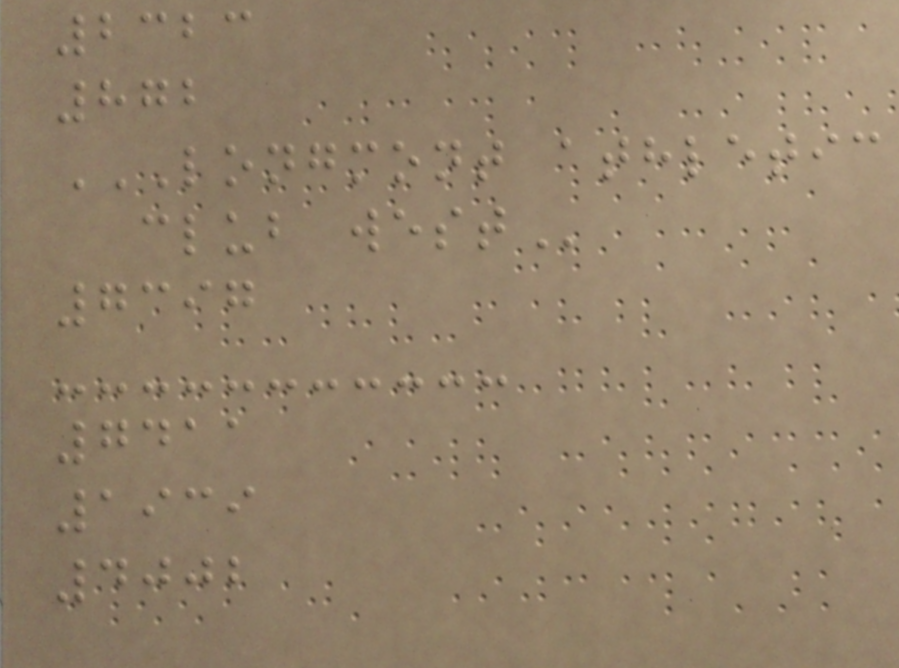2323
872
LONGMONT ATHLETIC
CLUB WEST
7397
7411
1939
4002
